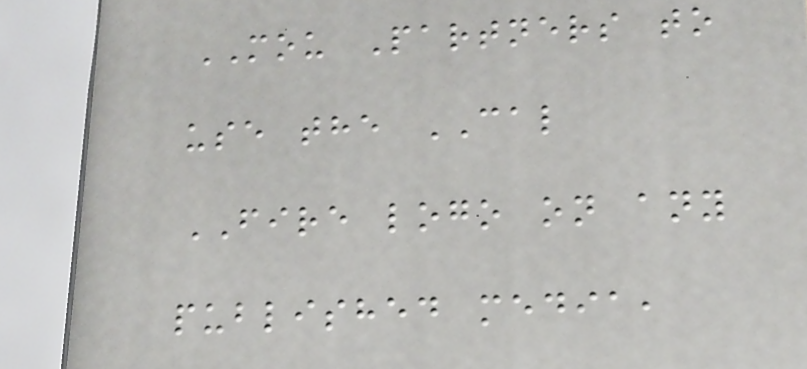MOU Partners to
use the CAL
FIRE logo on any
published media,
